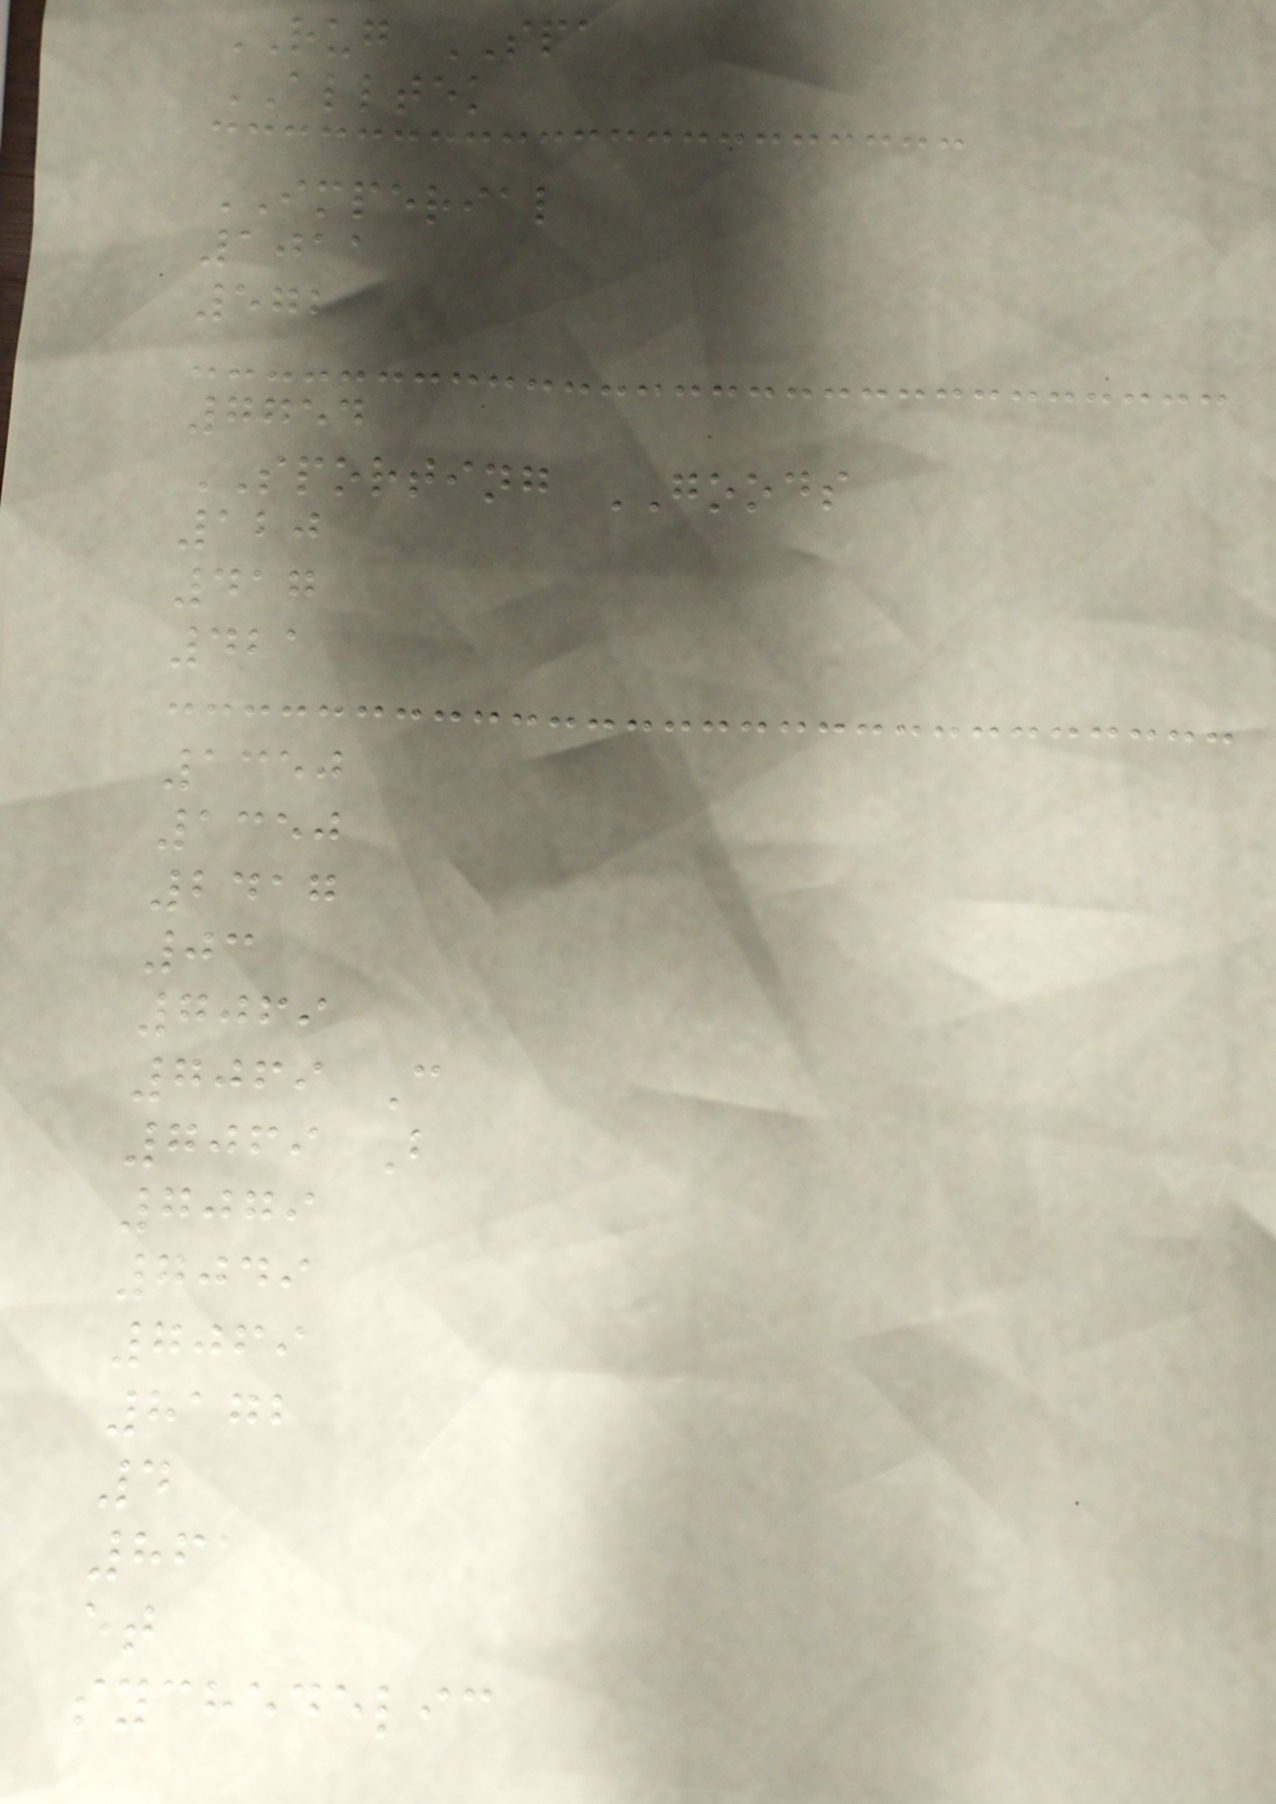RUG SPA
ALLTEK
IMPERIAL
1011
572
7754
SPORTING GOODS
120
417
421
1350
1350
2417
03
7069
7069 C
7069 B
7079
7049
7069
8172
4
861
et
sychedelic
